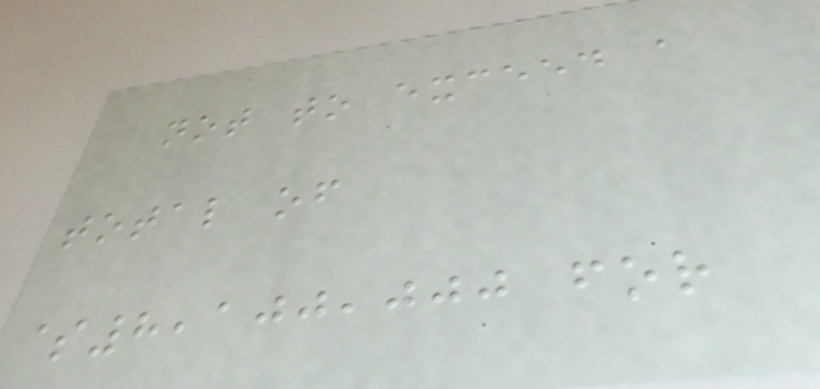not to exceed a
total of
$8,100,000 for
